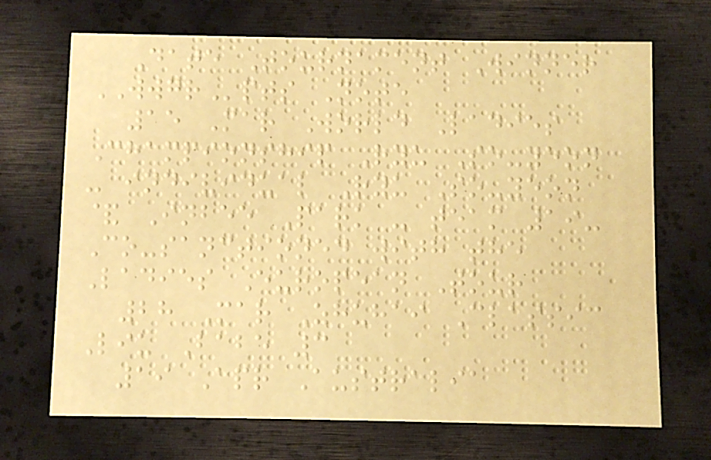Date Tournament Winner
WWGRpts Note
15 Mar World Ladies
Championship Ryu So-yeon
- individual Ryu So-yeon
& Inbee Park - team 19-
Co-sanctioned with the
Ladies European Tour
28 Mar Zhuhai Classic
Liu Babe 3
19 Apr Australia
